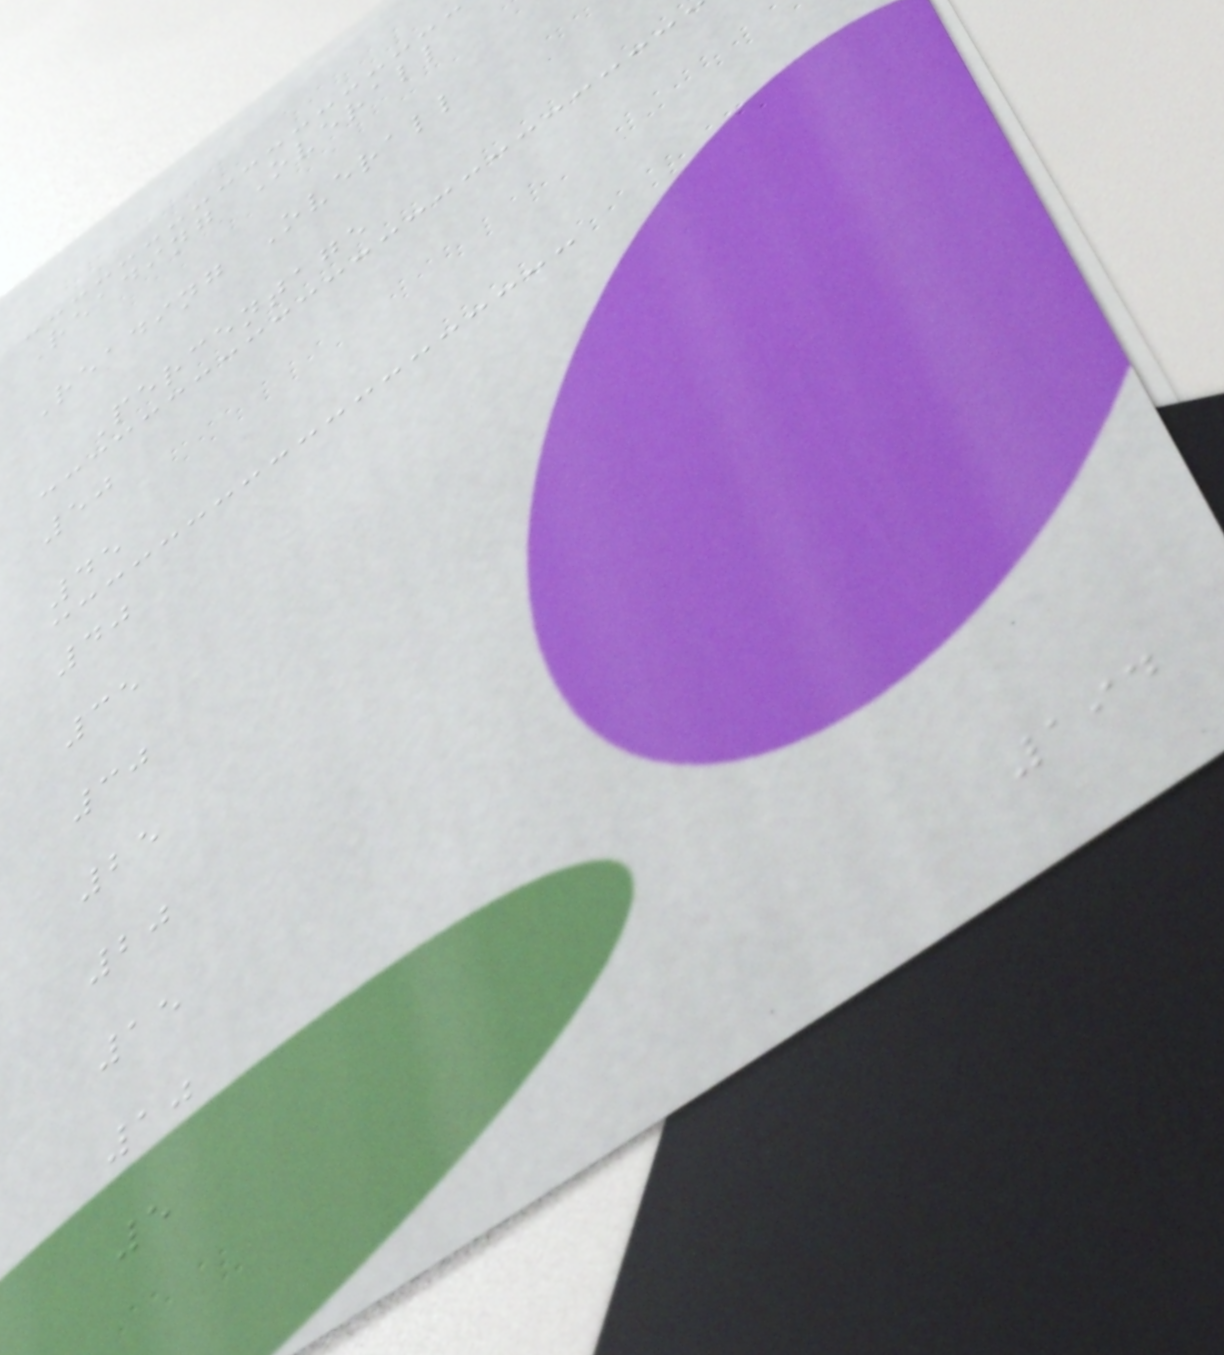Reading Overall
Reading Overall
Percentage
50
45
40
35
30
25
20
15
10
5
194
